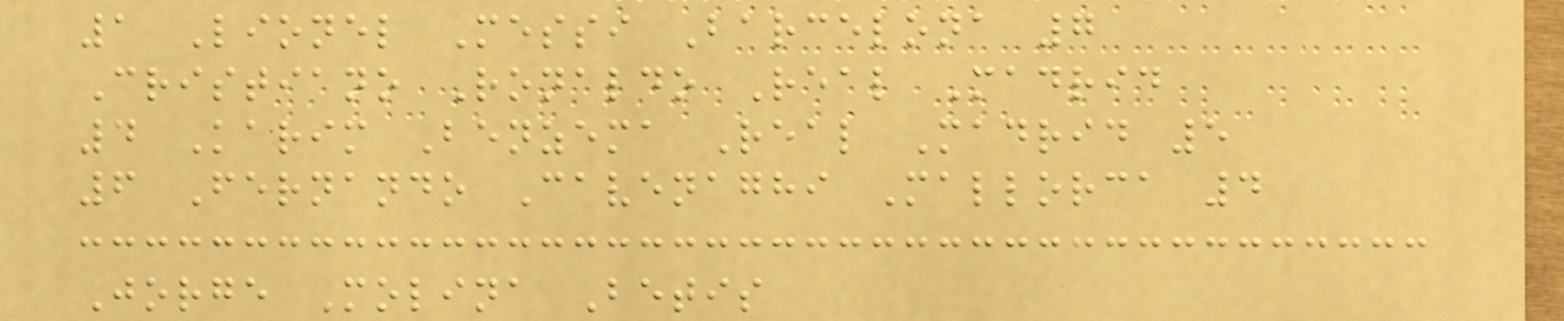1 Lionel Messi Barcelona 7
Cristiano Ronaldo Real Madrid
4 Karim Benzema Real Madrid 5
6 Fernando Cavenaghi Mallorca 4
Jorge Molina Betis
